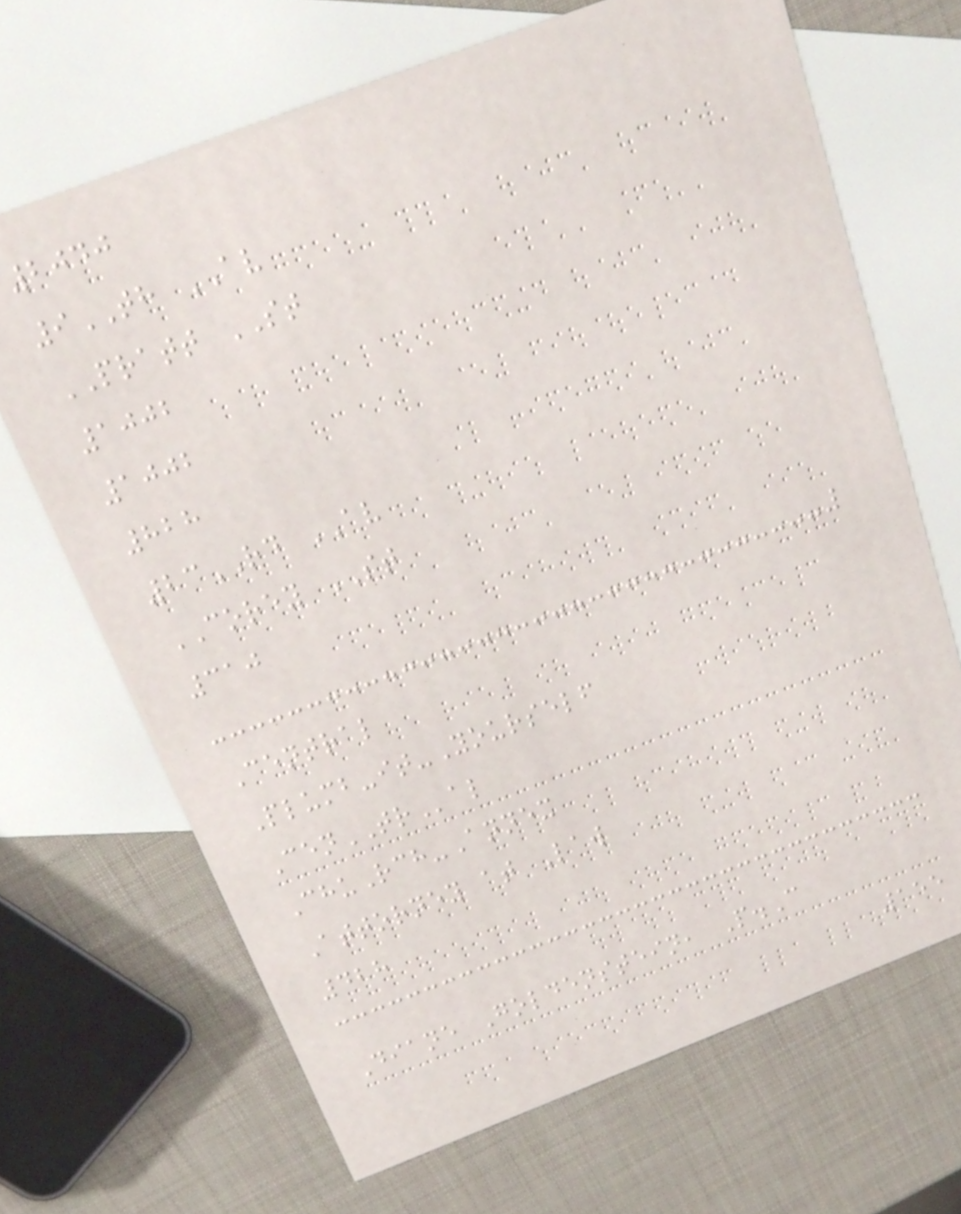2040
9TH AV
PRATT ST
1002
1002
828
23RD AV
COREY ST
310
Central
Plumb-it-Yourself
CenTRal
ChuRch-Annex
Attorney at Law
428
Diane Goldenstein, P.C
155
